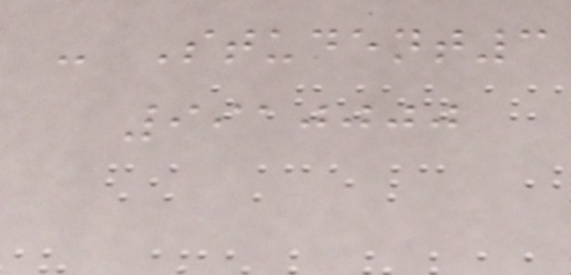- Student3
9910000
